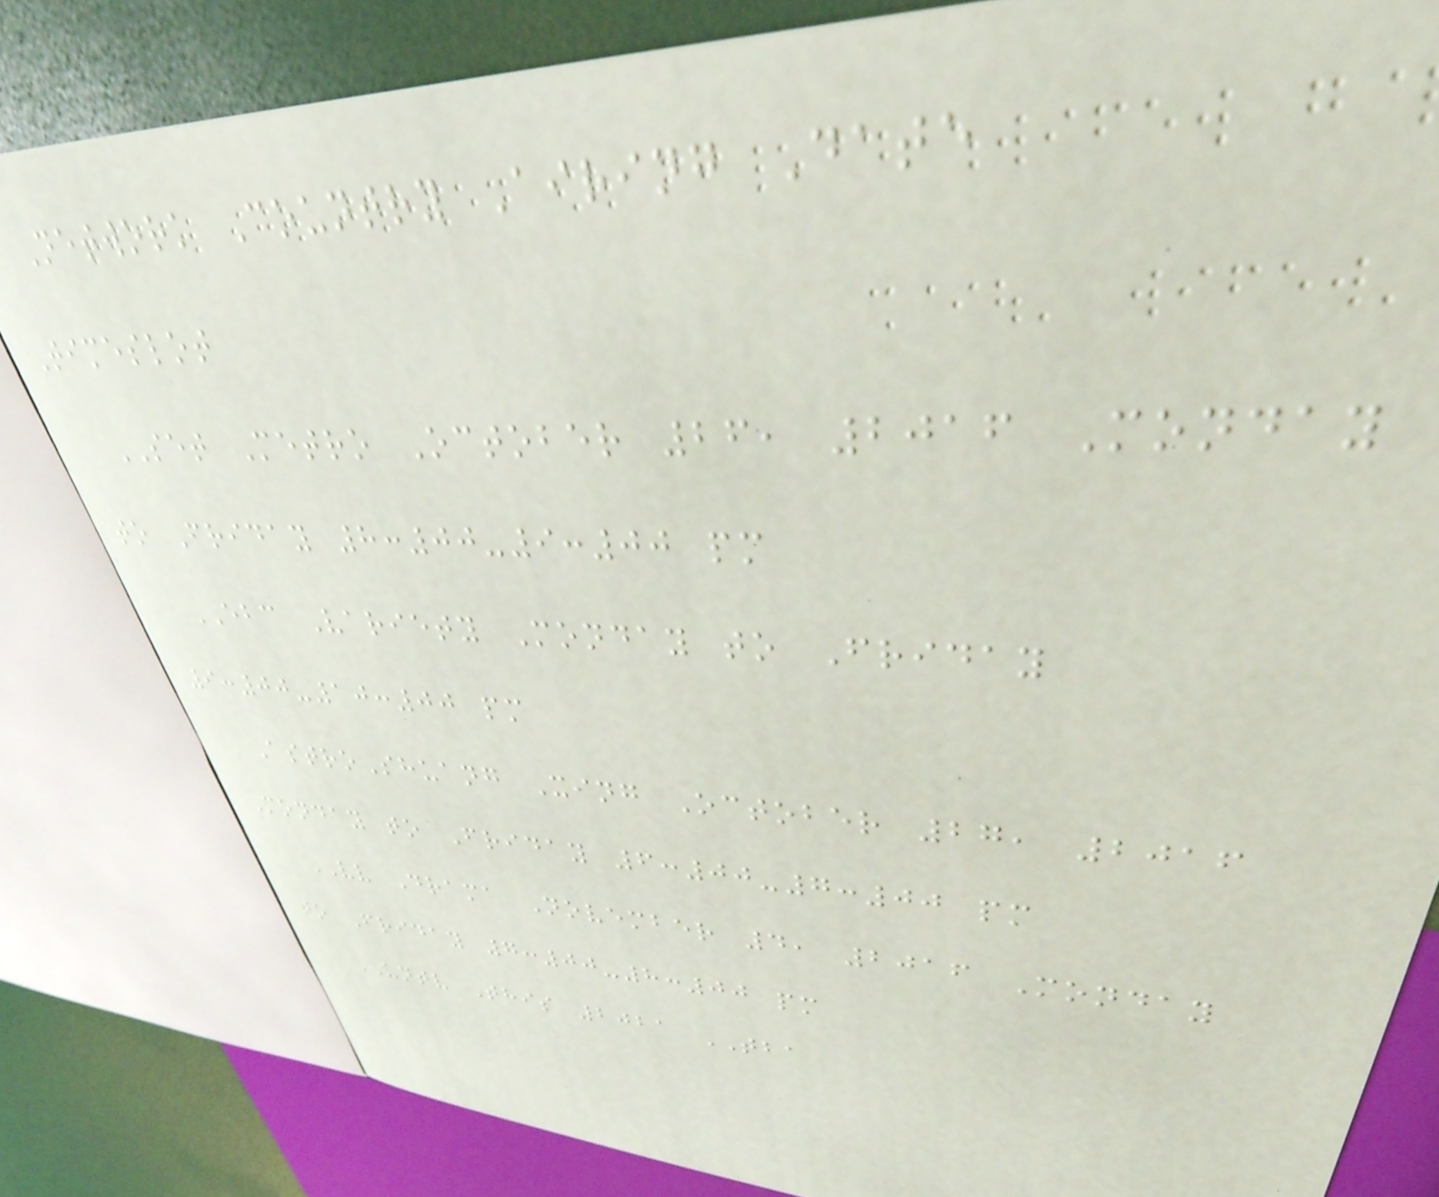Network Country Airing Date
Timeslot
SET Metro October 26, 2016 Monday
to Friday 8:00-9:00 pm
EBC Variety Monday to Friday
9:00-10:00 pm
AstroShuang Xing October 27, 2016
Monday to Friday 6:00-7:00 pm
VV Drama November 4, 2016 Monday
to Friday 7:00-8:00 pm
UNTV This 2021 TBA
